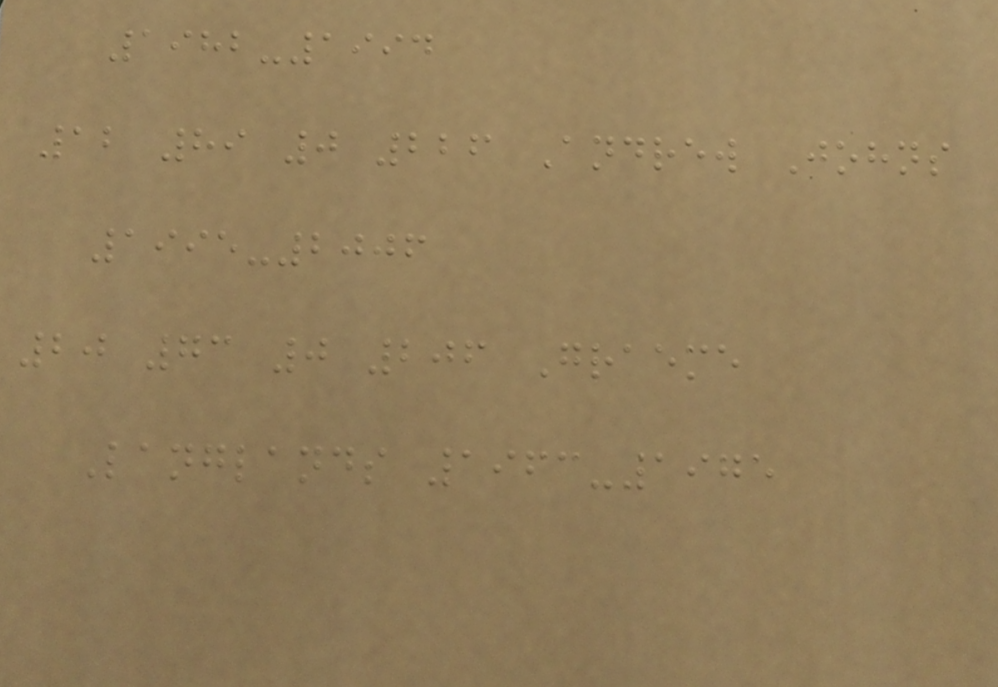1982-1994
12 89 0 226 Andrew Johns
1995-2006
20 73 0 206 Graeme
Langlands 1963-1975
